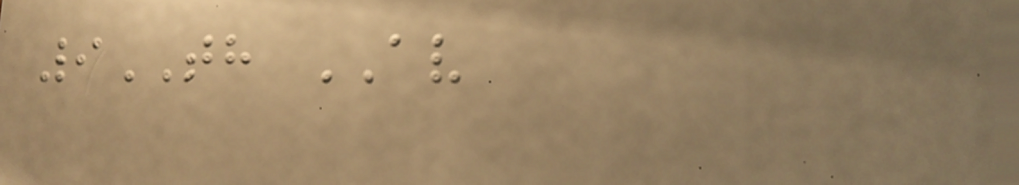9TH AV
